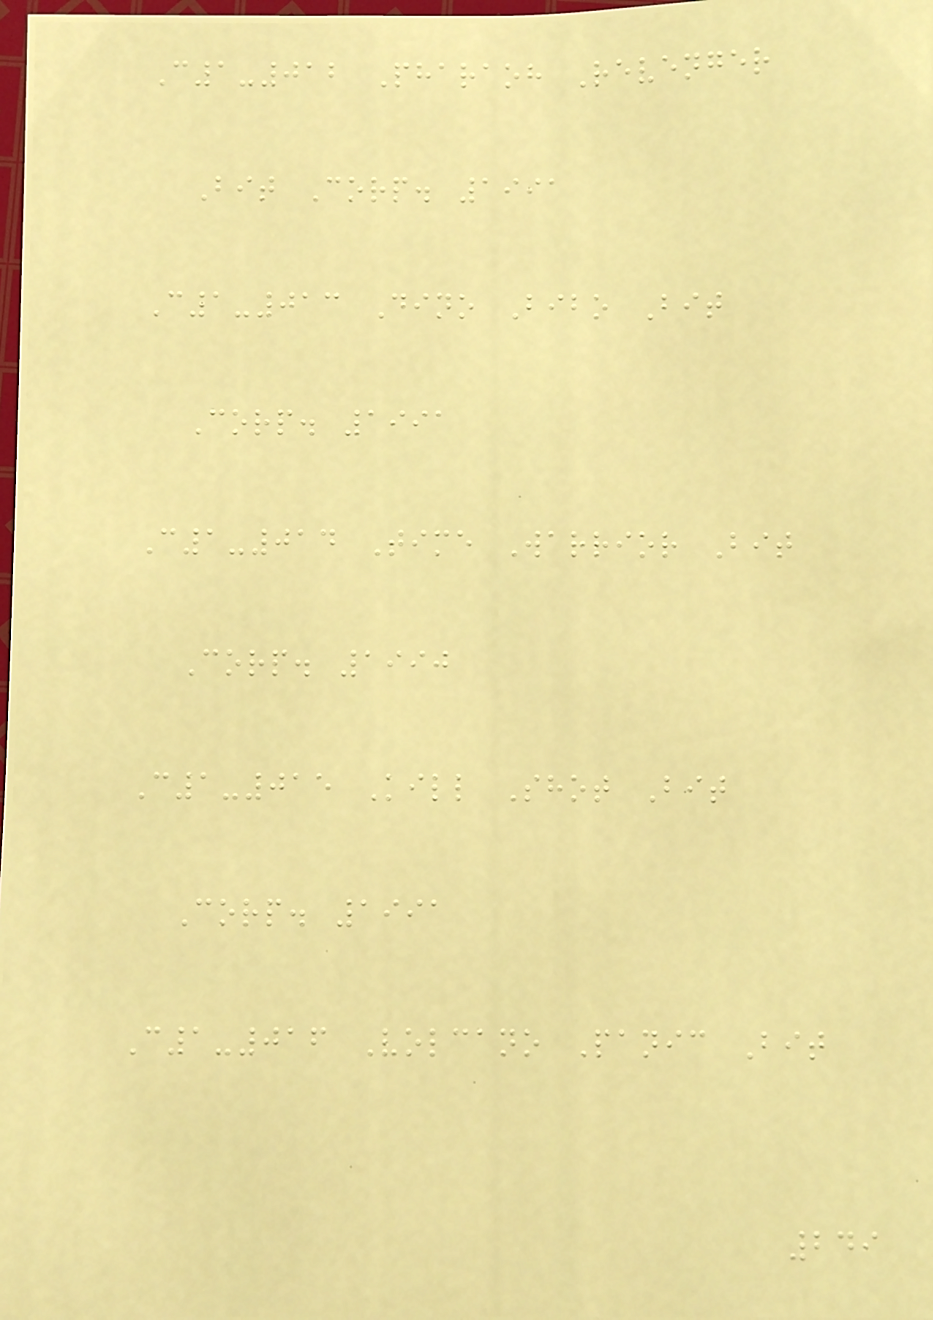C1-012 Pharaoh Revenger
Bit Corp. 1991
C1-013 Dino Bibo Bit
Corp. 1991
C1-014 Time Warrior Bit
Corp. 1990
C1-015 Kill Shot Bit
Corp. 1991
C1-016 Volcano Panic Bit
249
